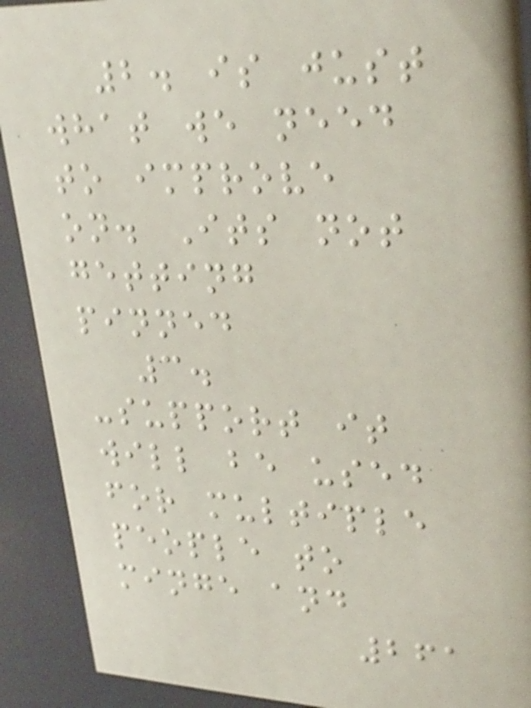2. is just
what we need
to improve
on. Its not
getting
pinned
3.
-support it
will be used
for multiple
people to
minge and
261
